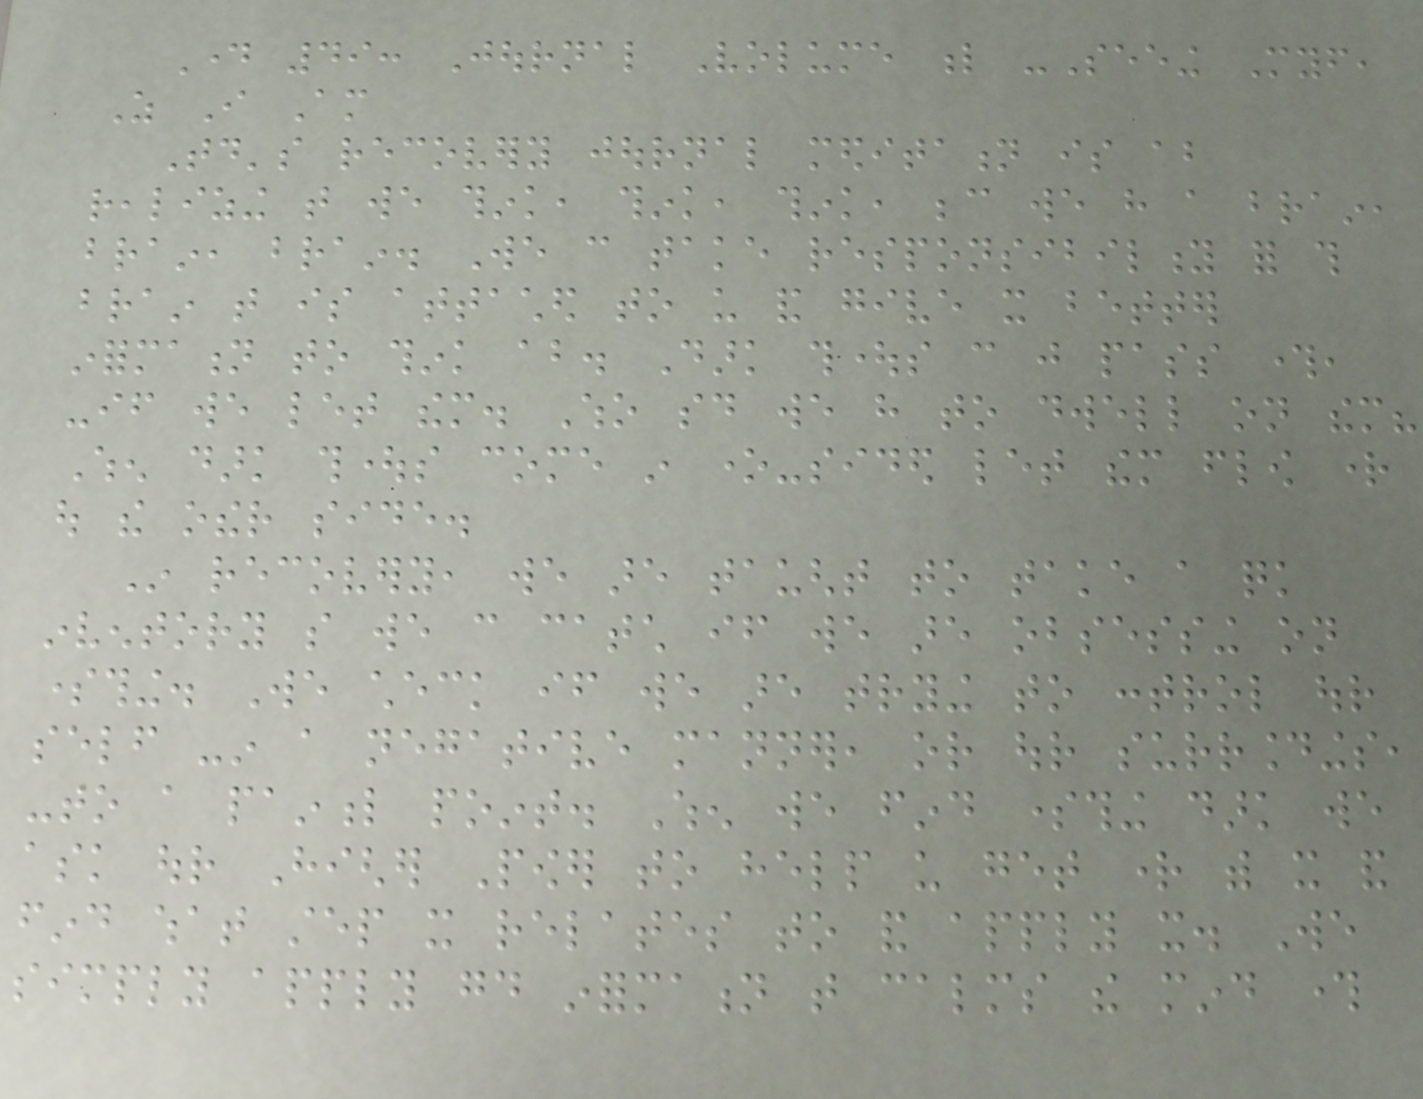Day 49: Journal Volume l -Seeing Myself,
As I Am
Today's recovery journal meditation is about
realizing that we think, think, think, because we have a brain,
brain, brain. We can take responsibility for this
brain that is attached to us and give it better
information to think about. Dark thoughts can just pass through,
-if we let them. Who said we have to dwell on them?
When dark thoughts come in one-sided let them flow right
out the other side.
In recovery, we are taught to take a quick
inventory so we can catch if we are obsessing on
something. We check if we are trying to control our
self -in a negative manner, or our surroundings,
-to a painful point. When we find something dark we
ask our Higher Power to help us get right with it and
find what step it relates to and apply it. We
simply apply good information that calms the mind through
